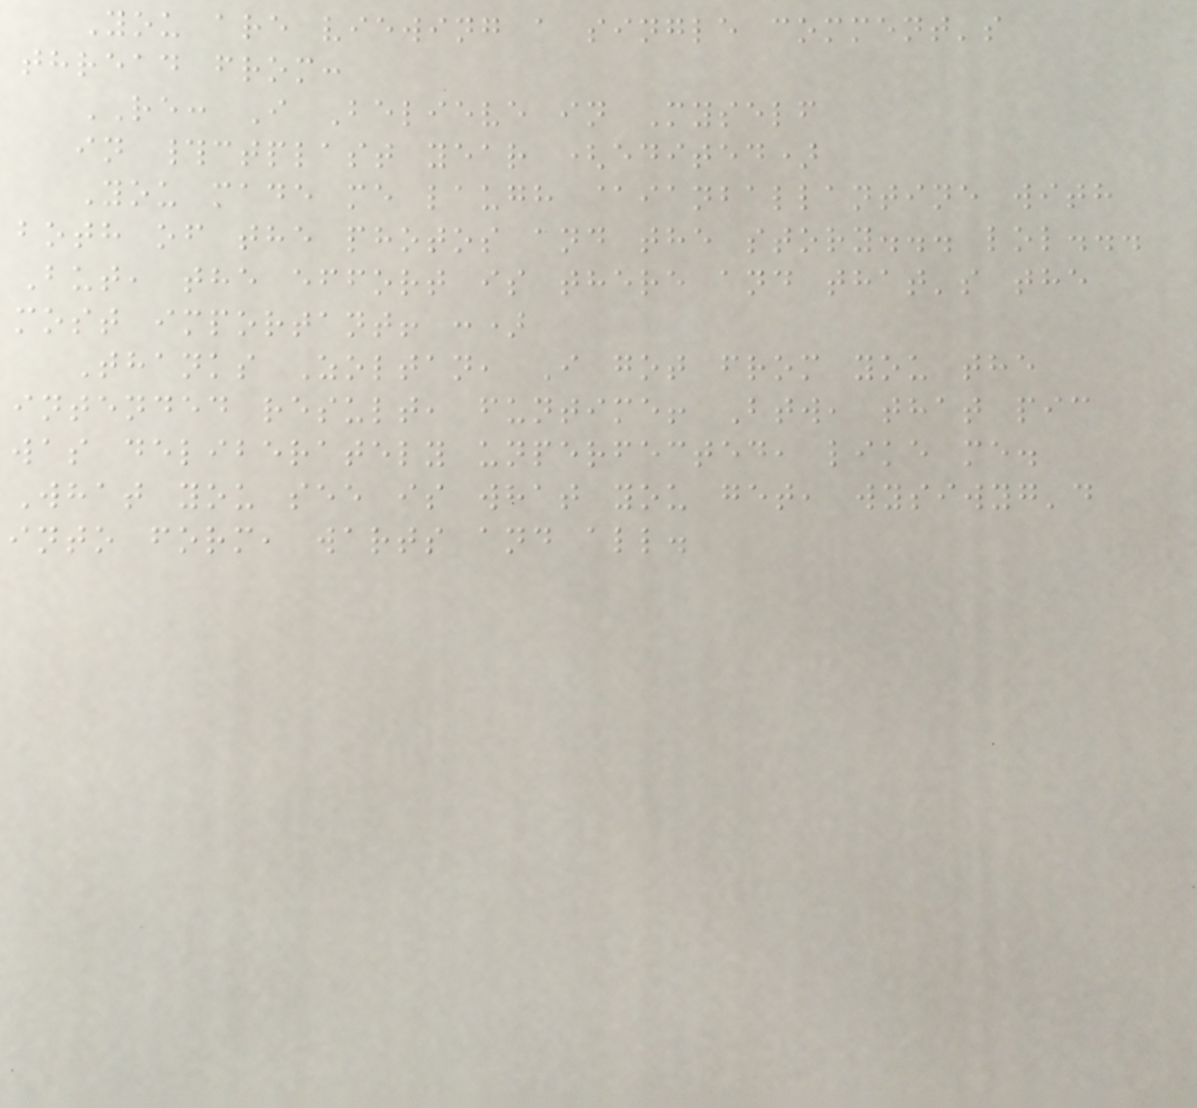You are viewing a single comment's
thread from:
RE: I Believe in Myself
in #ctplast year (edited)
You made me laugh @ianballantine with
both of the photos and the story... lol...
But, the effort is there and that's the
most important! :)
Thanks Zoltan, I got from you the
intended result, funtime! Btw, that pic
was deliberately unperfected, like me.
What you see is what you get, wysiwyg'd
into form, warts and all.
